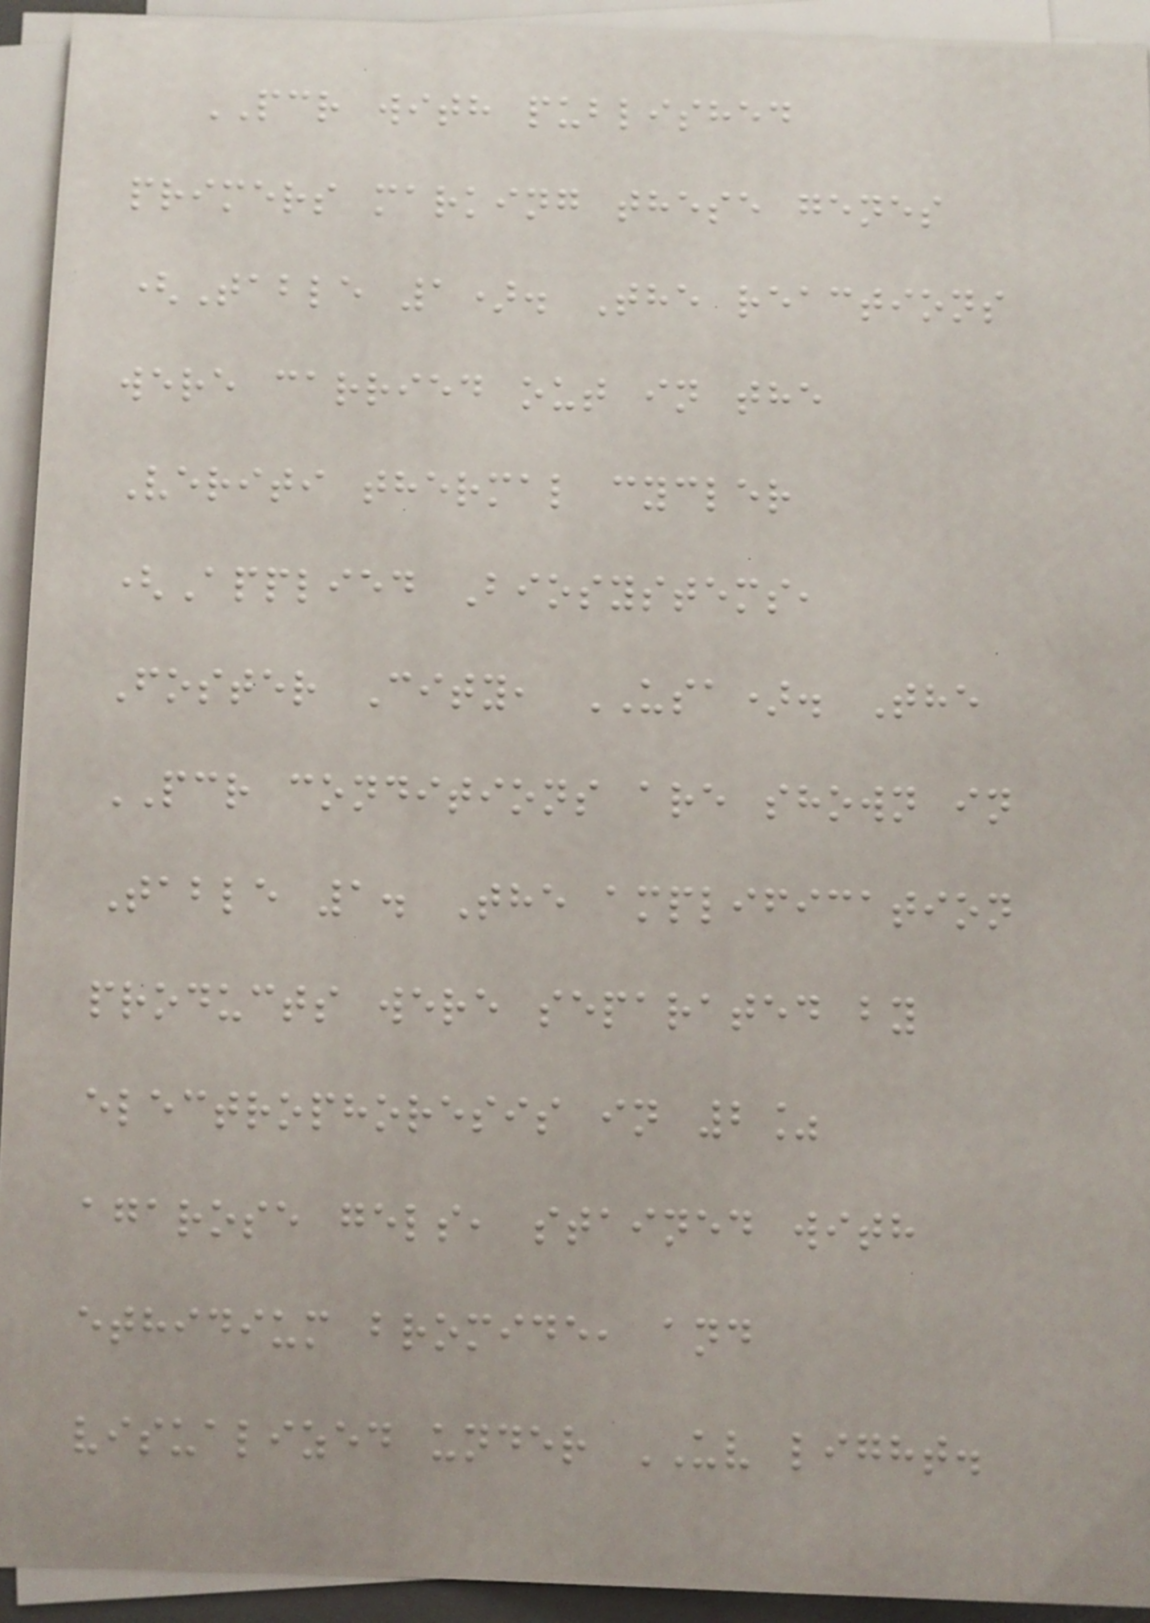PCR with published
primers marking these genes
(Table 1). The reactions
were carried out in the
Veriti thermal cycler
(Applied Biosystems,
Foster City, USA). The
PCR conditions are shown in
Table 1. The amplification
products were separated by
electrophoresis in 2%
agarose gels, stained with
ethidium bromide, and
visualized under UV light.
